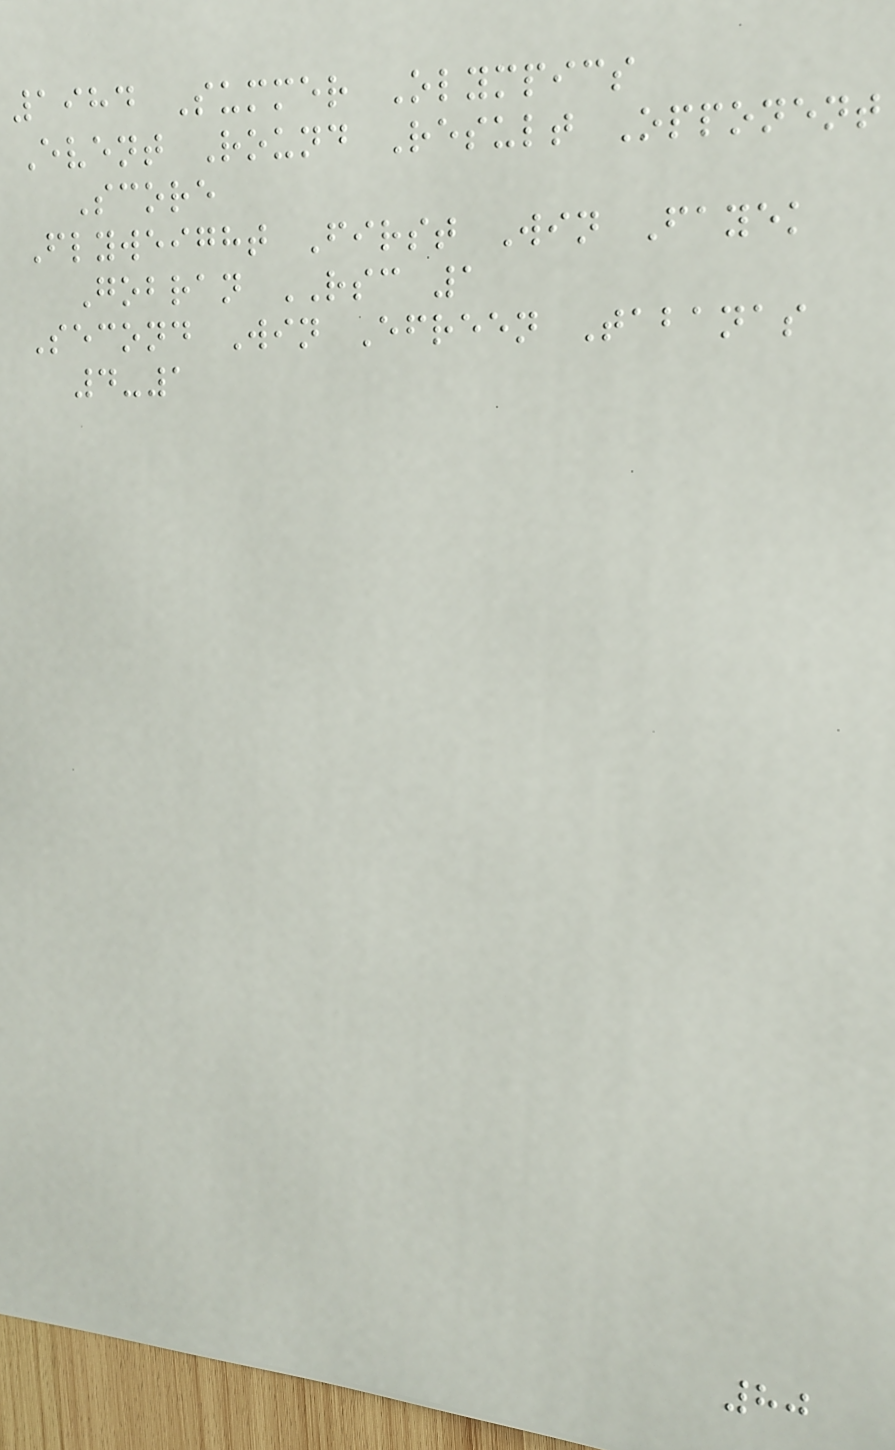1984 Summer Olympics
Event Round Result Opponent
Score
Flyweight First Win Fayek
Gobran RSC 1
Second Win Efreen Tabanas
4-1
80
